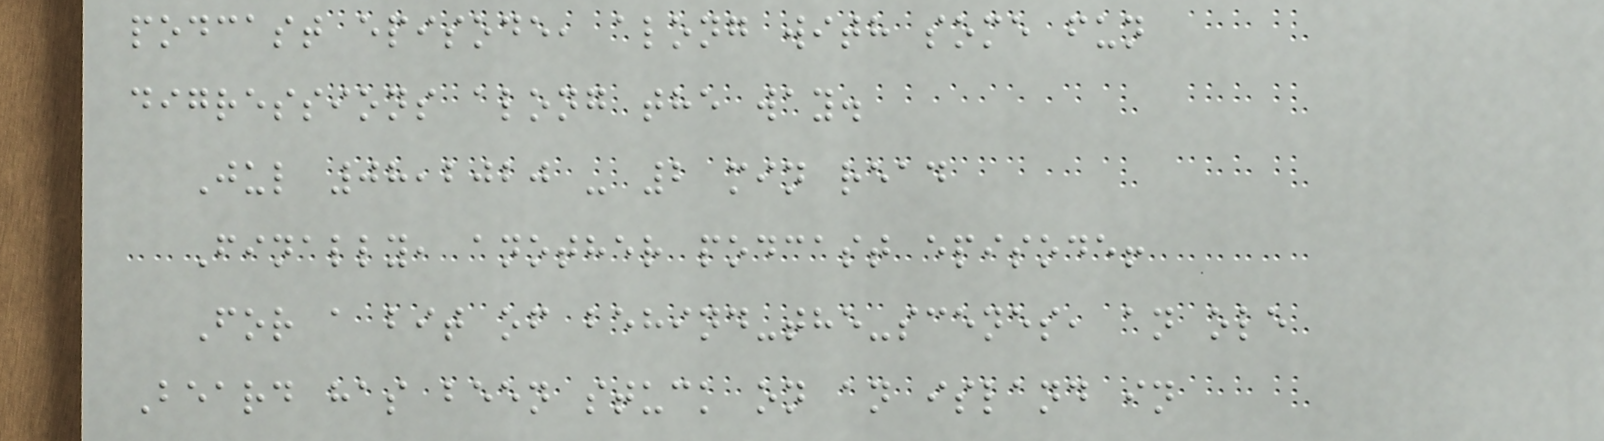podcast episode, along with some fun
digressions along the way.
Jul 08,2020 - 2 min read
Finally, another podcast episode!
For a bit of behind-the-scenes, an ole
Beard has been stuck on an island in
